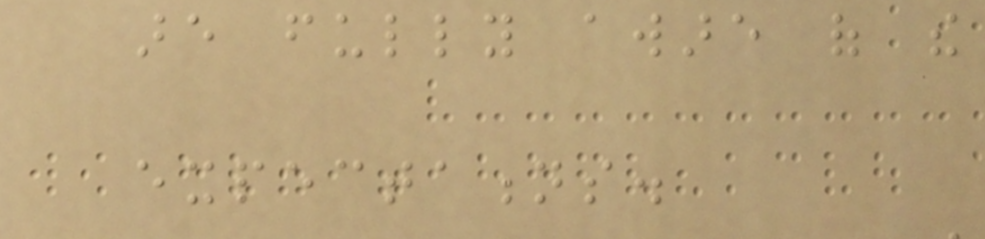are fully aware of the
expectations.
